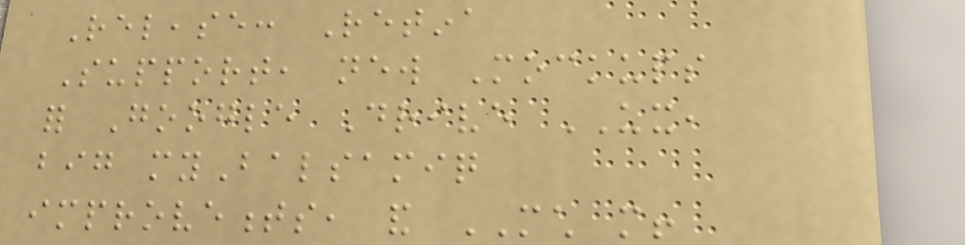Release: Retina
Support, new Mockups
for Google Drive UX,
big myBalsamiq
improvements, and MUCH more!
